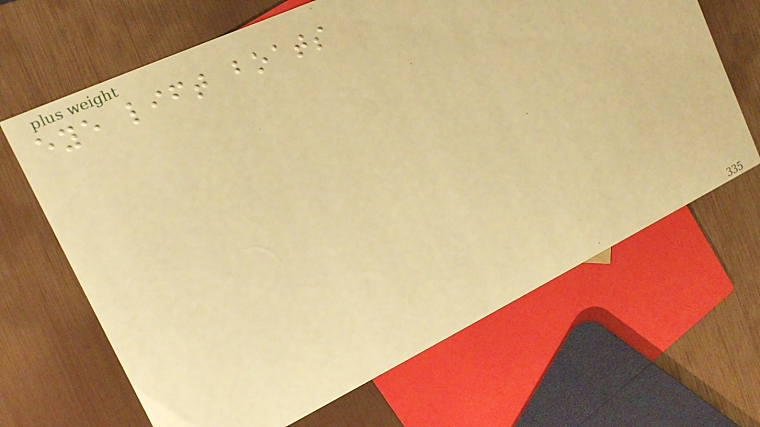eye lift boats
